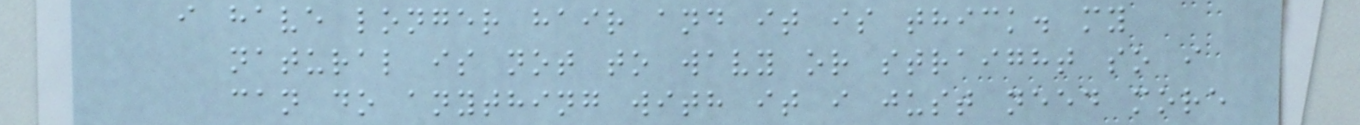i have longer hair and it is thick. my
natural is not to wavy or straight so i
can do anything with it i just need more
